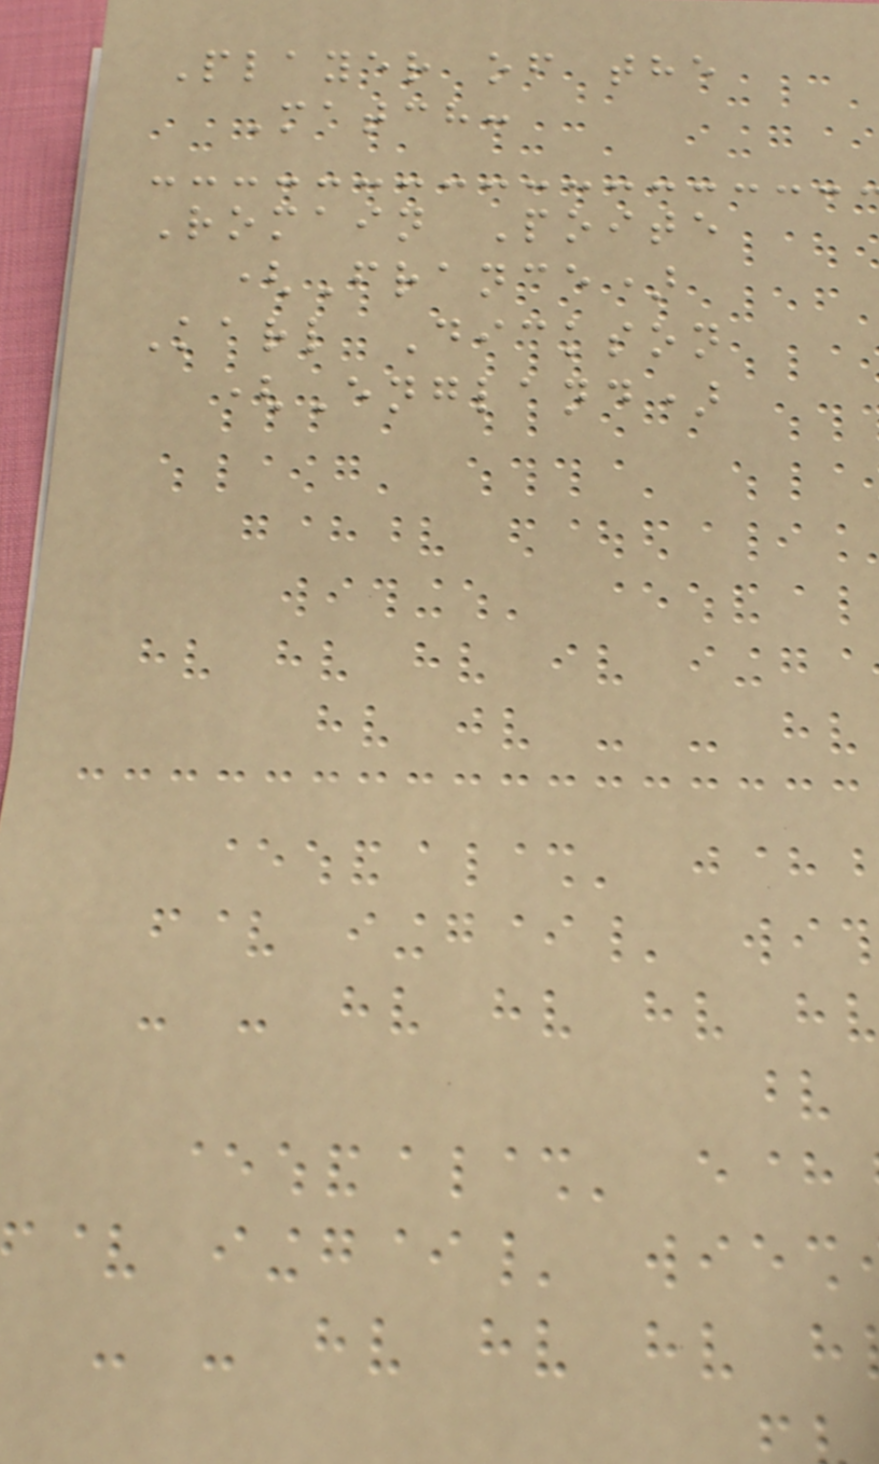Player of the
Match:
Romain Poite
(France)
Karl Dickson
(England)
